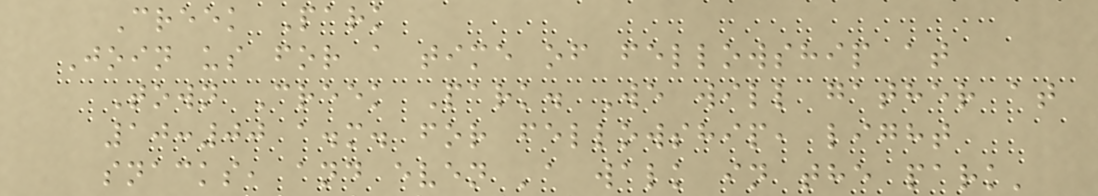Creek Park
Join us for a time of fellowship at
Town Creek Park. We will gather at
10:00 a.m. for fellowship, light
snacks, and even 'a walk in the park'
